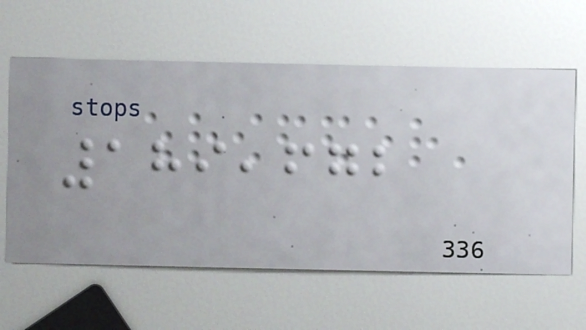189,672
